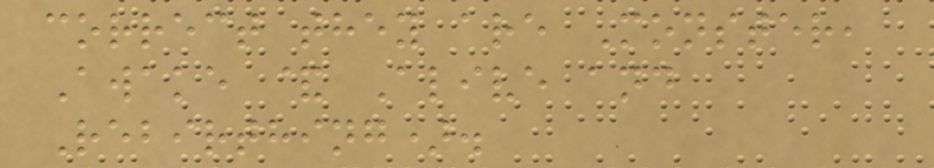correct they are Monster,
Awake & Alive and
Rebirthing).
